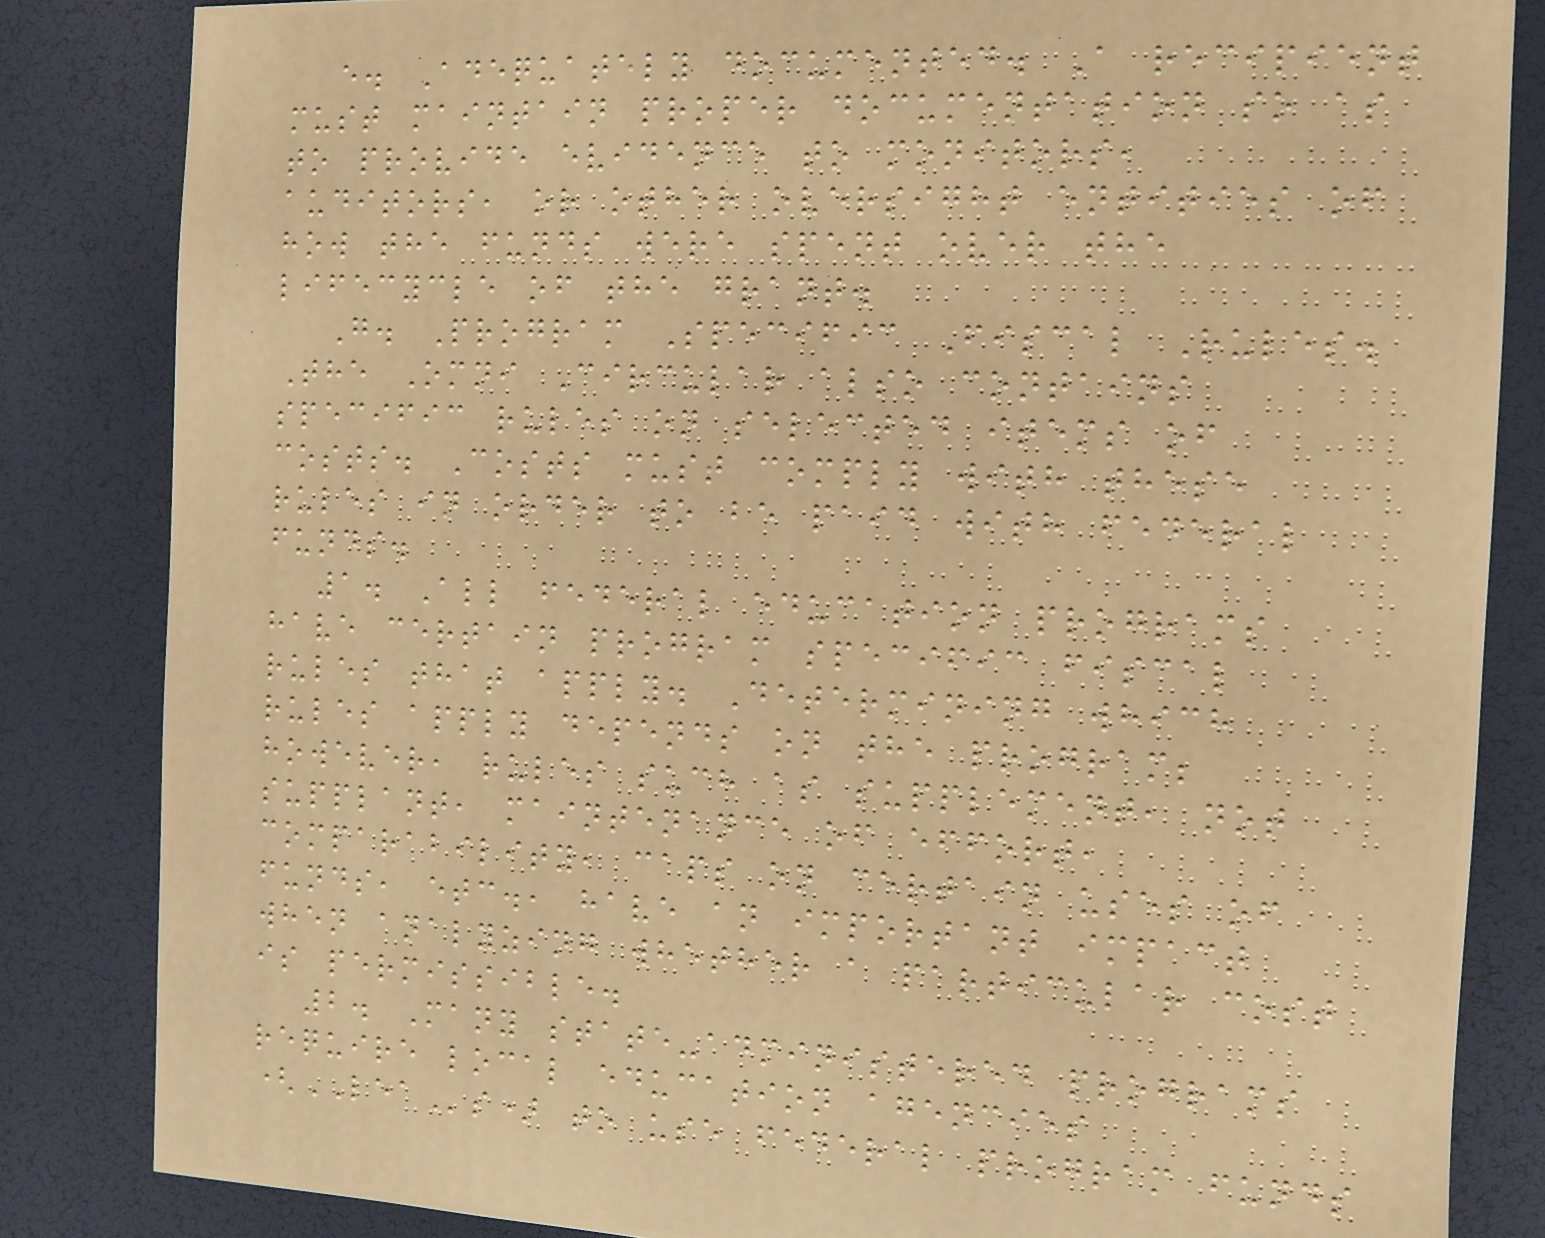e. Adequately documented. A recipient
must maintain proper documentation so as
to provide evidence to monitors,
auditors, or other oversight entities of
how the funds were spent over the
lifecycle of the grant.
G. Program Specific Fiscal Rules.
The Omni Circular also contains
specific rules on selected items of
costs. Costs must comply with these
rules in order to be paid with federal
funds.
1. All federal education programs
have certain program specific fiscal
rules that apply. Determining which
rules apply depends on the program;
however, rules such as supplement, not
supplant, maintenance of effort,
comparability, caps on certain uses of
funds, etc., have an important impact
when analyzing whether a particular cost
is permissible.
2. Many state-administered programs
require local education agencies
(LEAs) to use federal program funds
